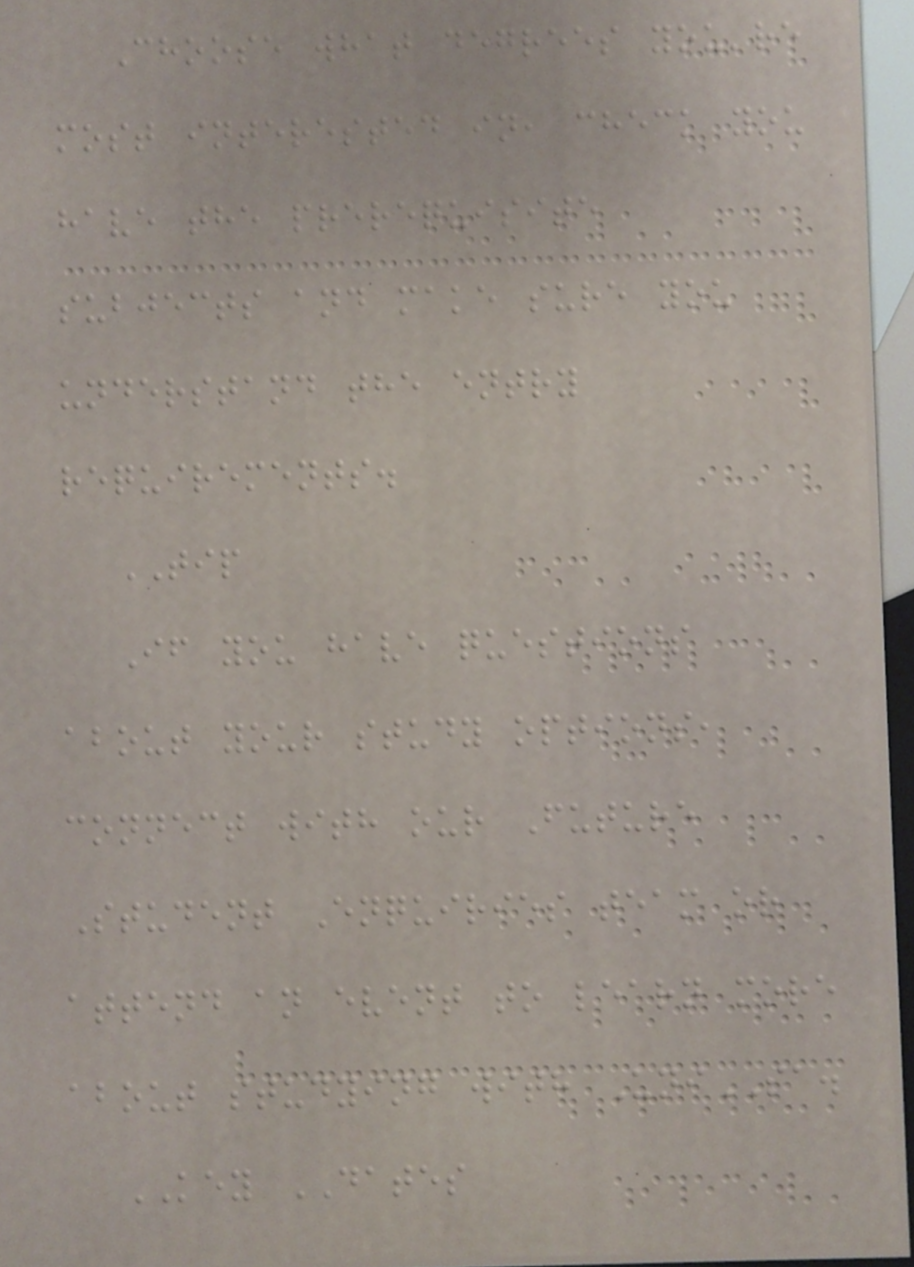Choose what degrees you're
most interested in, check you
have the prerequisite
subjects and make sure you
understand the entry
requirements.
TIP
If you have questions
about your study options,
connect with our Future
Student Enquiries team or
attend an event to learn more
about studying with UniSA.
KEY DATES
